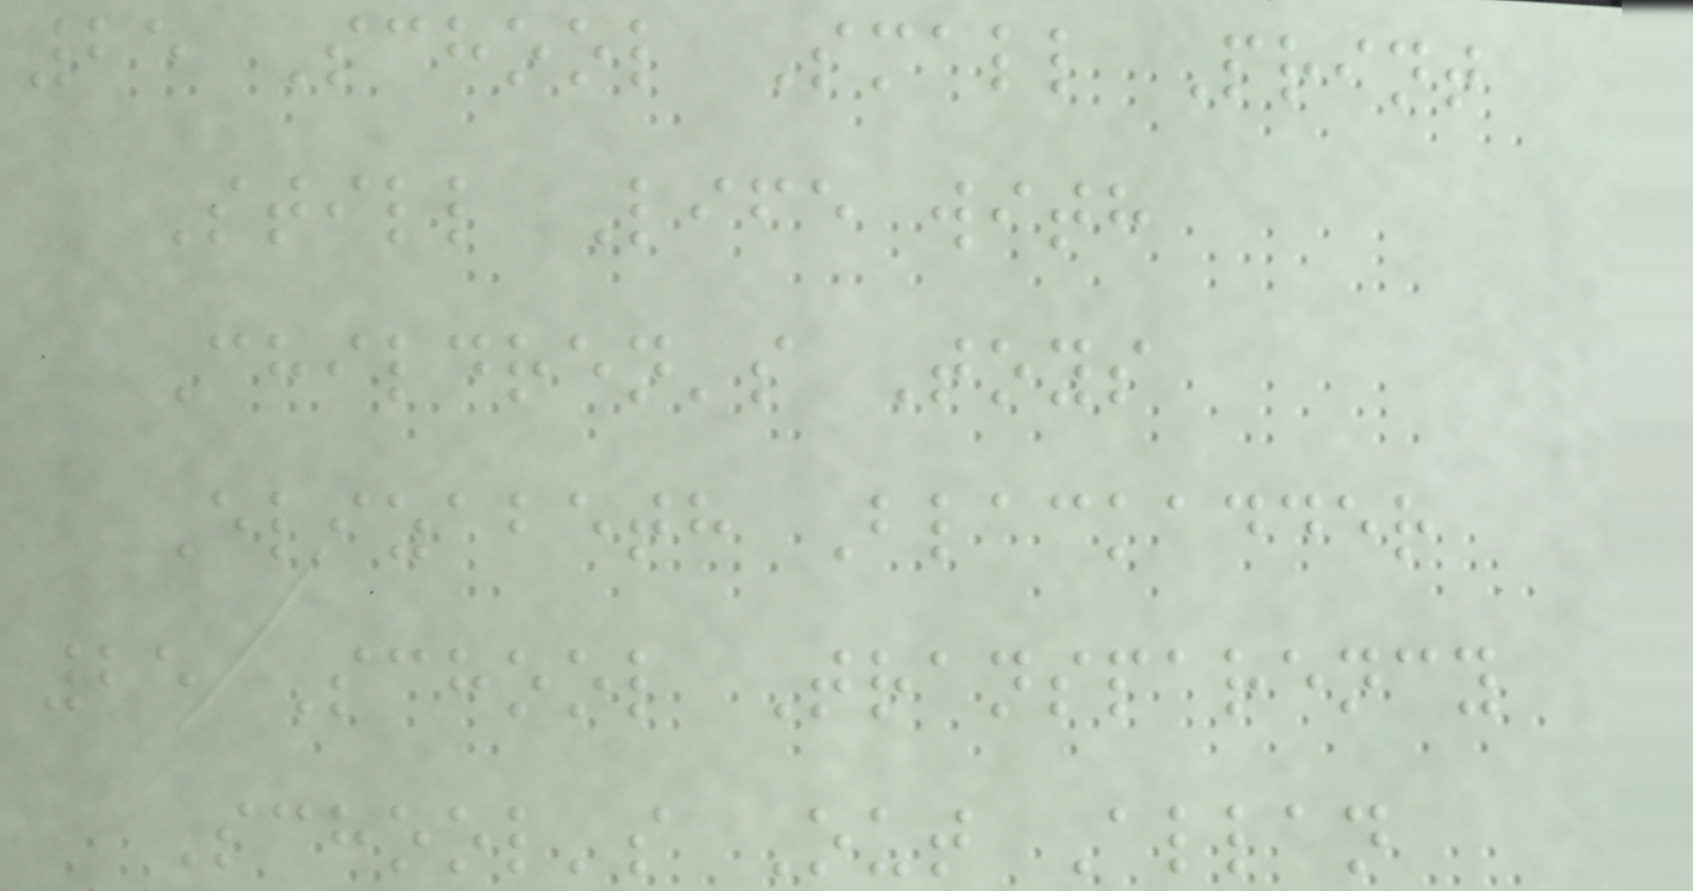25 School Small Print
Still Life with
Children's Toys
Elizabeth Blackadder
25 School Transparency
School's Out Allan
